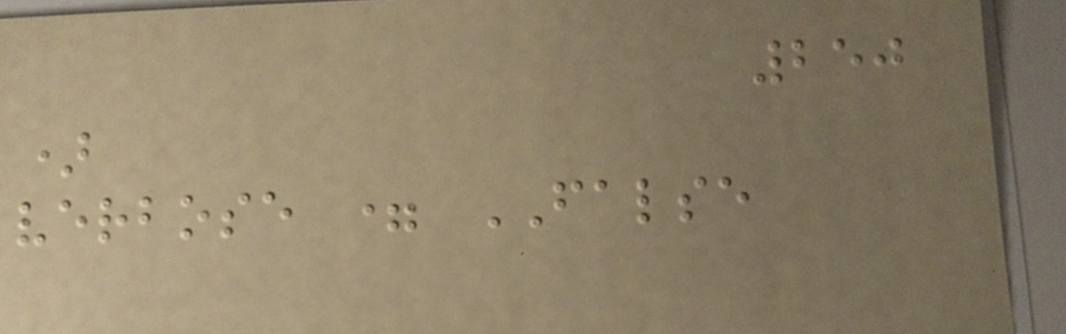250
)
verbose = FALSE
